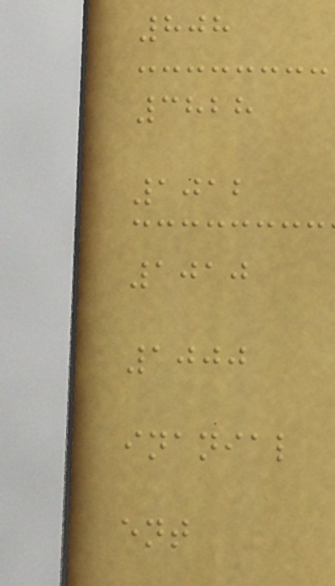808
3828
1012
1010
1000
inanial
ent
